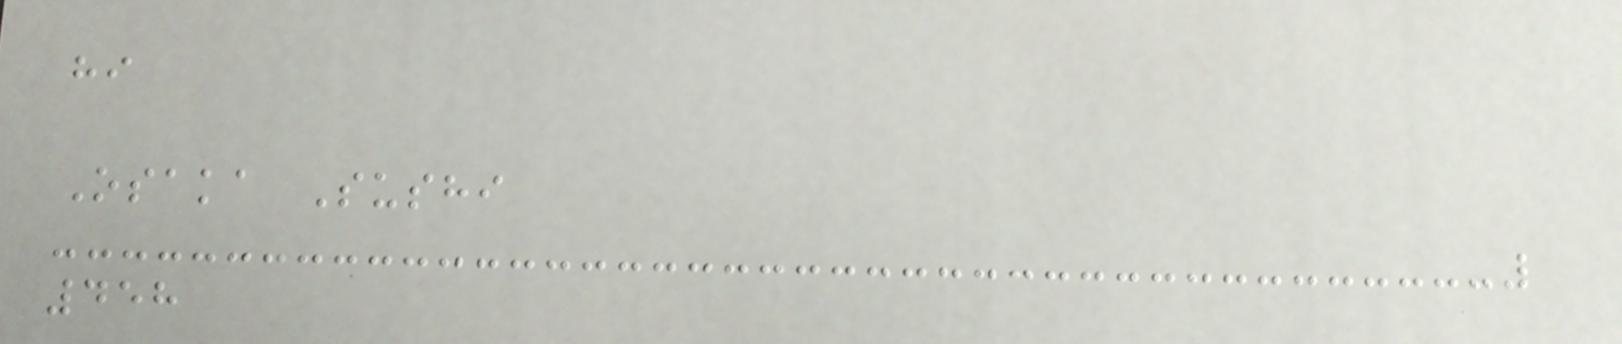hi
Osaka Sushi
458
